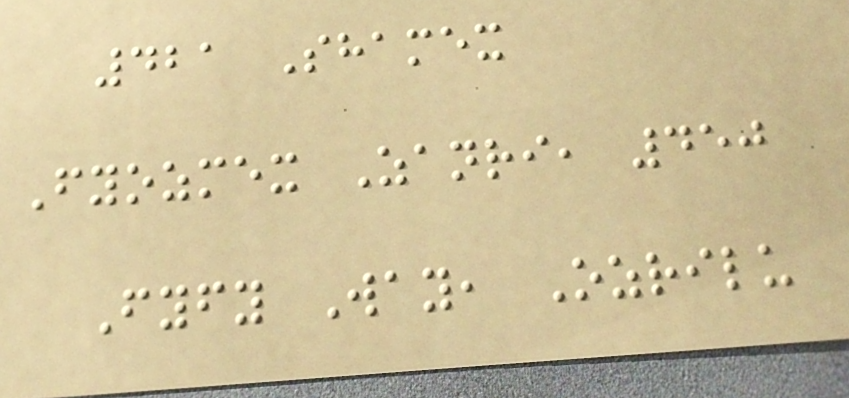421 Shamex
Fyozmex Zanri, 450
Fyfy Way, Ozrilu
